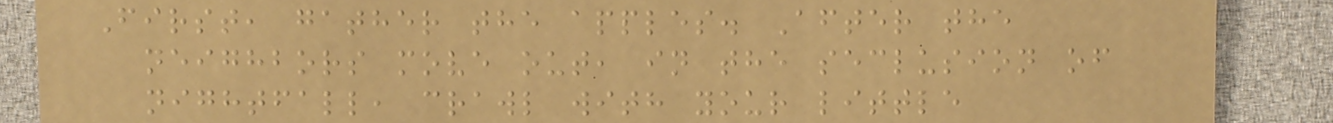First, gather the apples. After the
neighbors move out, in the seclusion of
nightfall, crawl with your little
